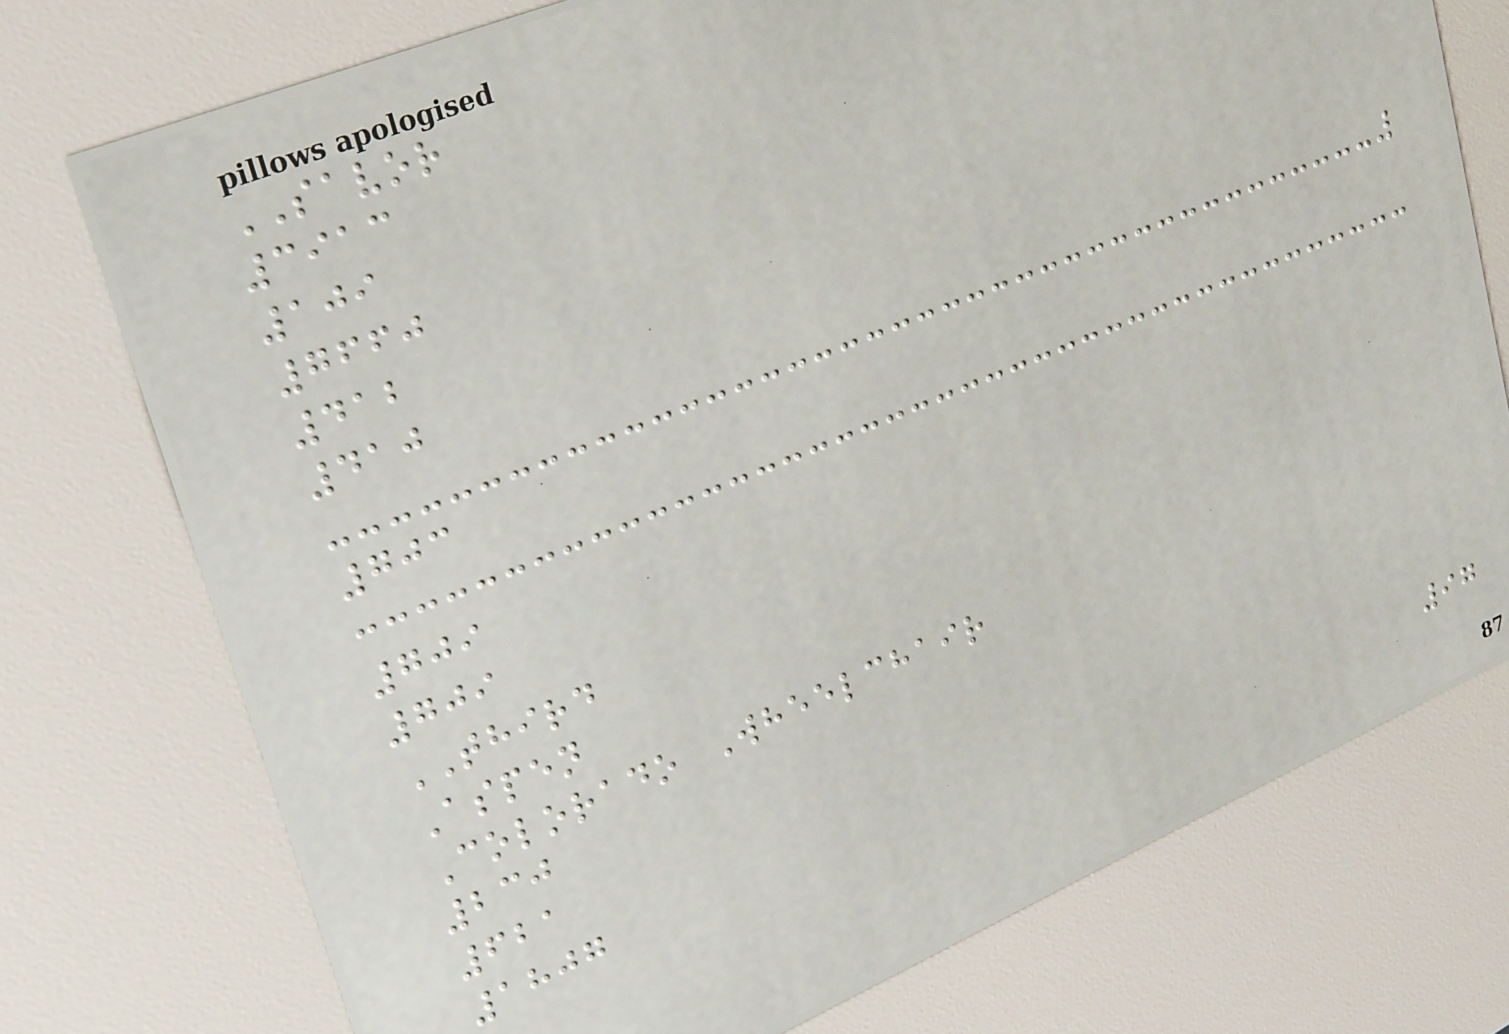SAVOR
3913
109
7660
412
410
703
709
709
THIRD
Aspen
Colorado Wheelchair
230
621
1807
97
